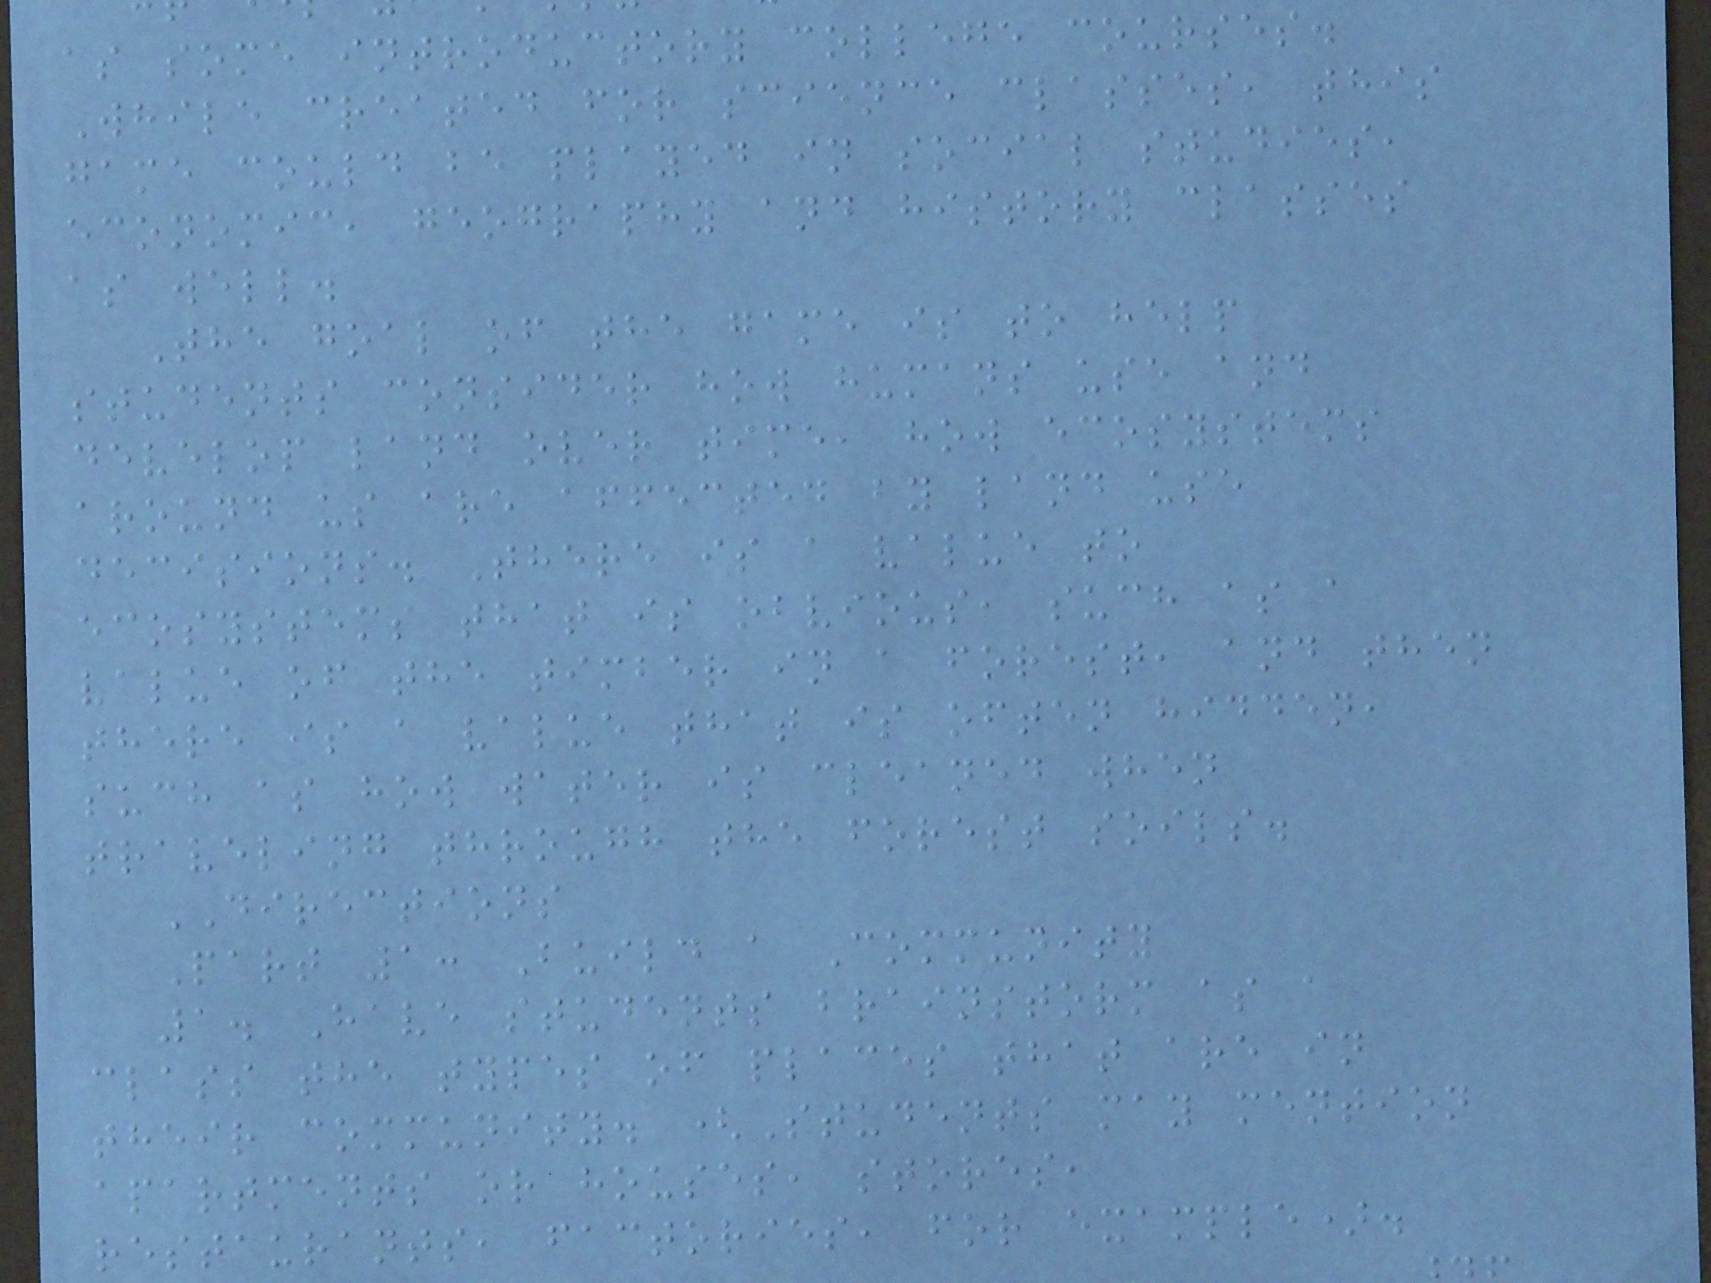as some introductory college courses.
While created for science classes, this
game could be played in social studies,
economic, geography and history classes
as well.
The goal of the game is to help
students consider how humans use and
develop land over time, how ecosystems
around us are affected by land use
decisions. There is a value to
ecosystems that is obvious, such as a
value of the timber in a forest, and then
there is a value that is often hidden,
such as how water is cleaned when
traveling through the forest soils.
DIRECTIONS
Part 1: Build a Community
1. Have students brainstorm as a
class the types of places that are in
their community. (Students may mention
apartments or houses, stores,
restaurants, factories, for example).
